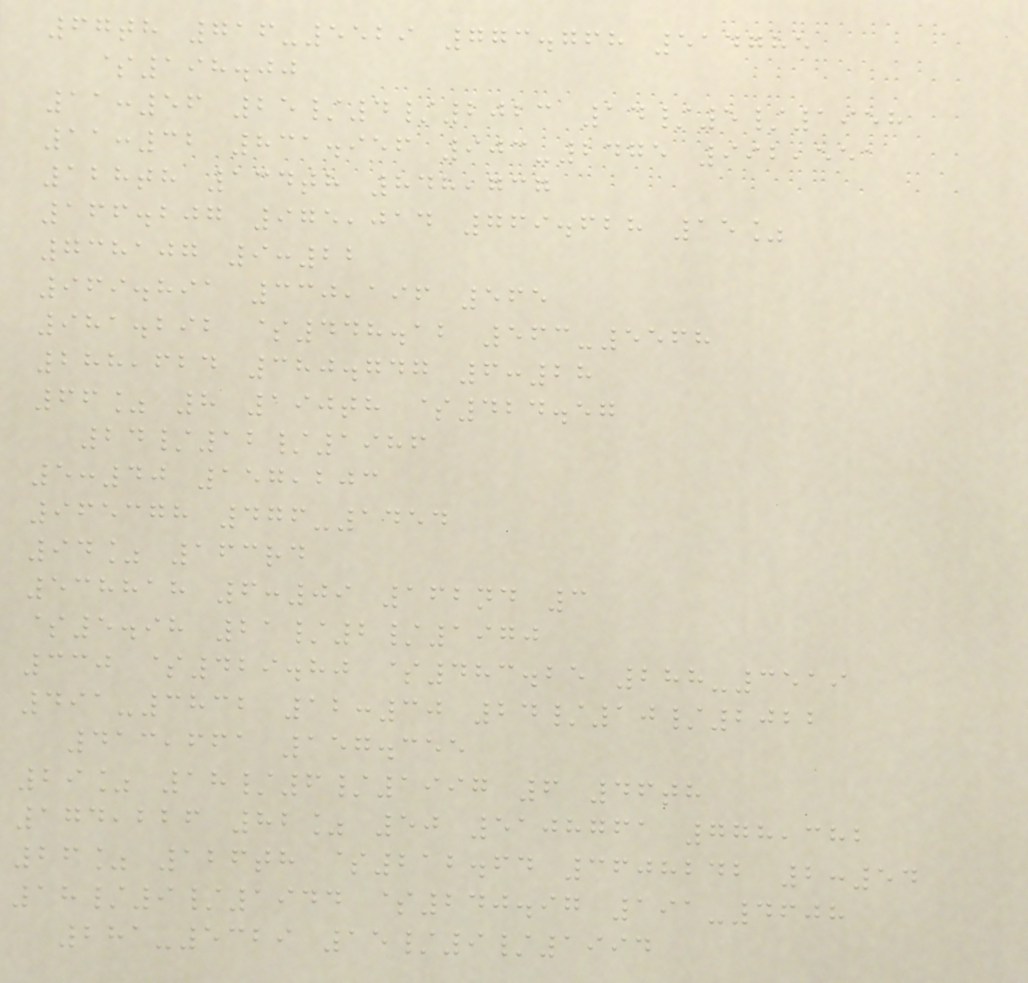67th 716-5529 773.768 514785
$198.00
11:56 25/4/2023 14/5/1958
11:32 831.956 903-2475 992,551
128th 134th 848,737
166.207 975,014 769.628 15%
738107 9:22
969.891 330,196 565
981.292 $448.12 563-5568
288,624 380.747 6:28
66% 8 190th $424.57
24/12/1986
5:40 157,203
965378 476-1454
94% 163rd
538818 6:09 162nd 3
$5.98 21/2/1970
330 $429.80 $483.25 288-3519
491-3832 12:30 24/10/2022
413,661 157.355
29% 18/6/1997 6 46th
174,226 82% 50 5108761 778,382
26% 126th $212.64 3608242 2:54
18/9/1944 $240.97 191-4608
281-5329 15/9/1994
